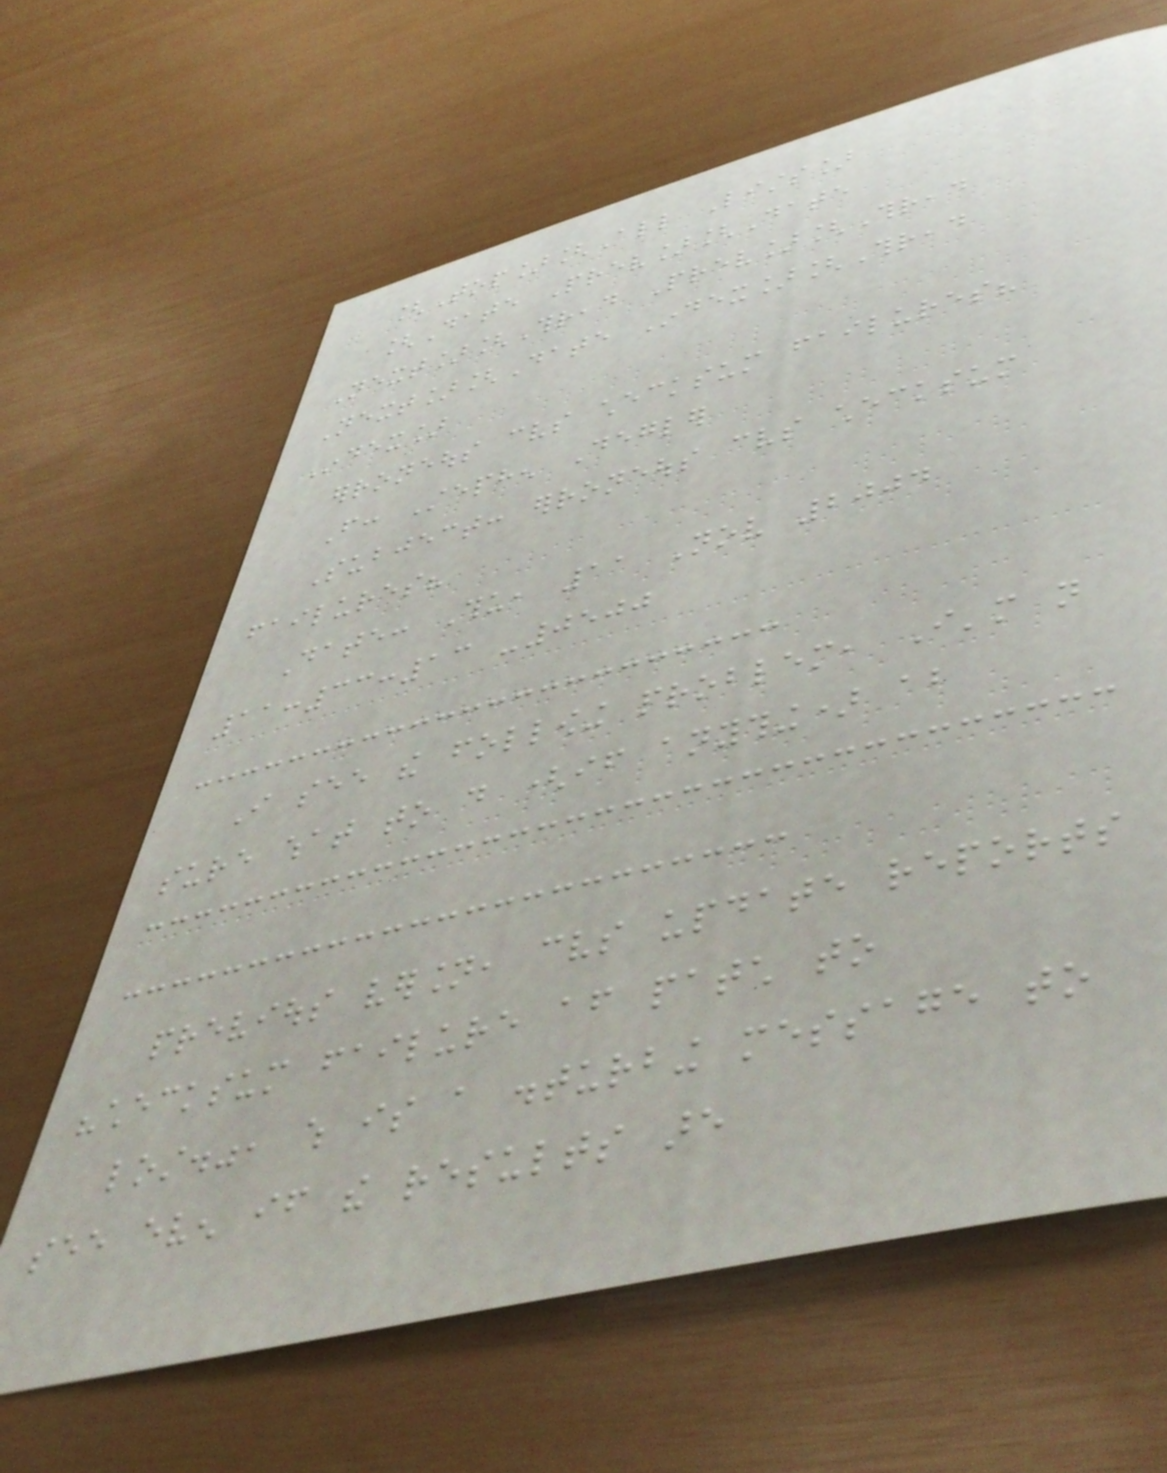[Top][All Lists]
[Date Prev][Date
Next][Thread Prev][Thread
Next][Date Index][Thread
Index]
erroneous cvs checksum failures?
From: Stephen Degler
Subject: erroneous cvs checksum
failures?
Date: Thu, 11 Nov 2004
11:33:13 -0500
I see the following problem, I'm not
sure what to do (if anything) about
previous version, cvs update reports
"checksum failure after patch to
lost.", which is a disturbing message to
see even if the results are
